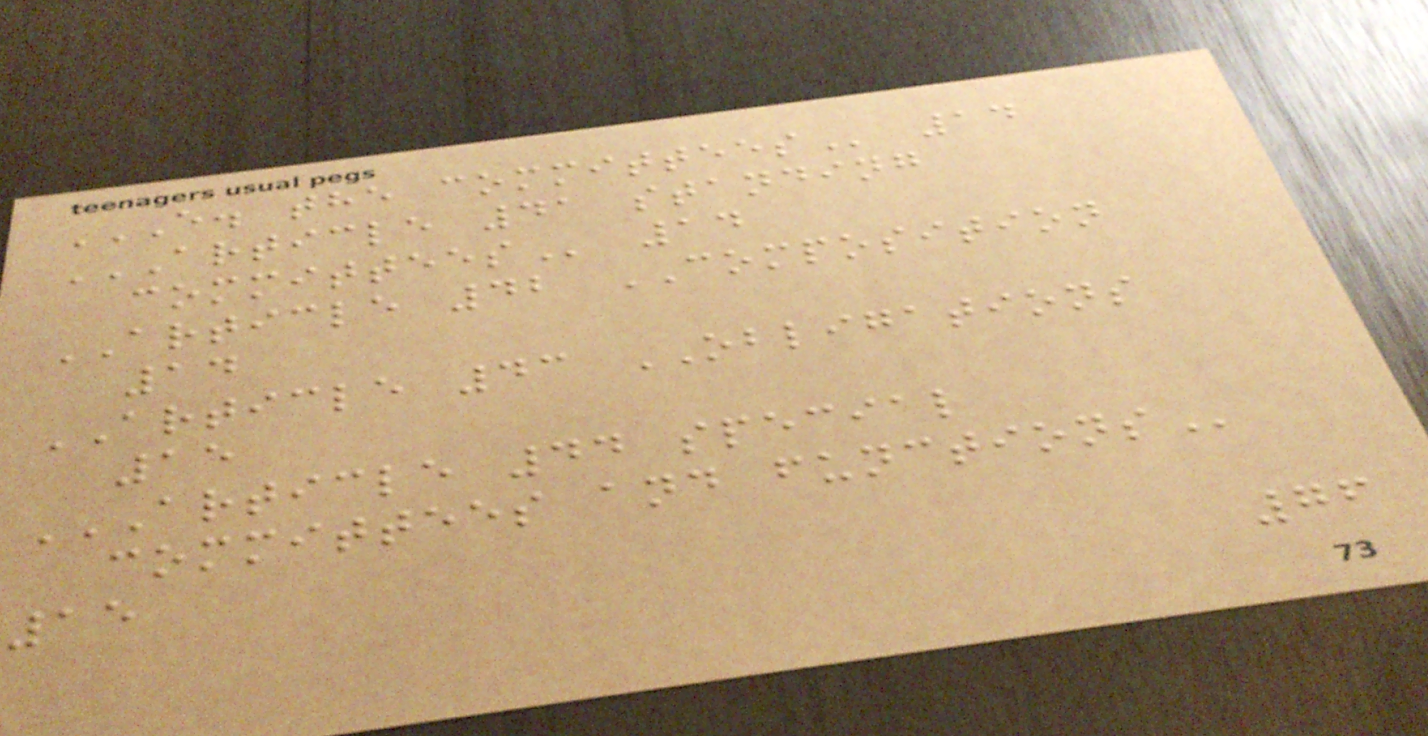E. THE COMMITTEES 14
ARTICLE 41 STANDING
COMMITTEES 14
ARTICLE 42 COMPOSITION
14
ARTICLE 43 OBLIGATIONS
15
ARTICLE 44 SPECIAL
COMMITTEES AND FUNCTIONS
15
76
